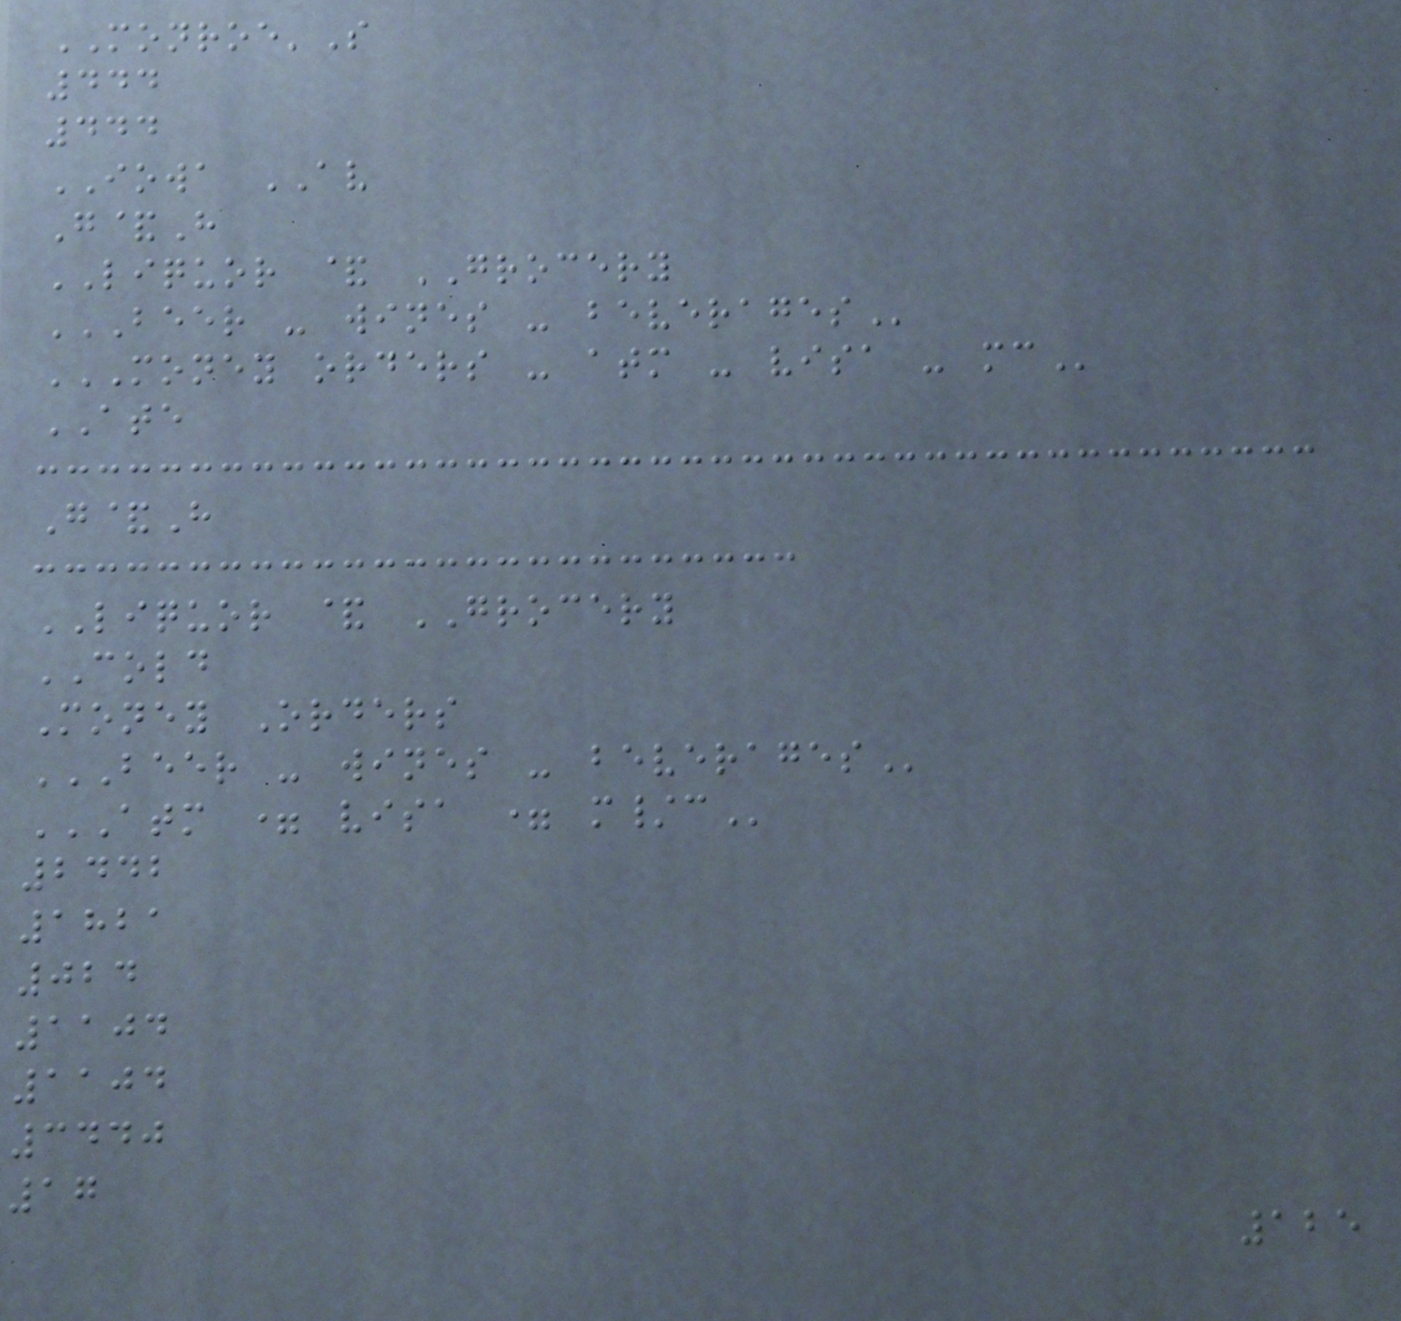MONROE'S
444
444
IOWA AV
G&H
LIQUOR & GROCERY
BEER - WINES - BEVERAGES
MONEY ORDERS - ATM - VISA - MC
ATE
G&H
LIQUOR & GROCERY
COLD
Money Orders
BEER - WINES - BEVERAGES
ATM = VISA = M/C
2442
1821
024
1104
1104
3440
17
125
